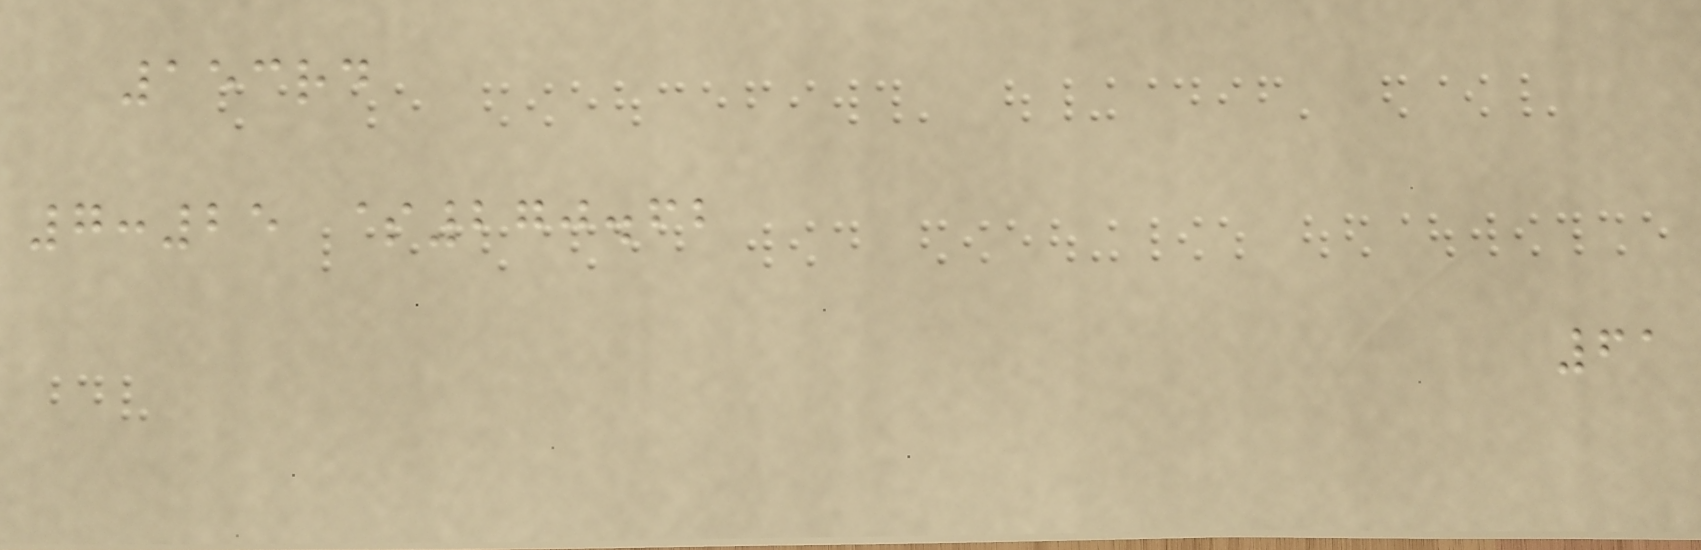153rd
7:25 $270.62
61
